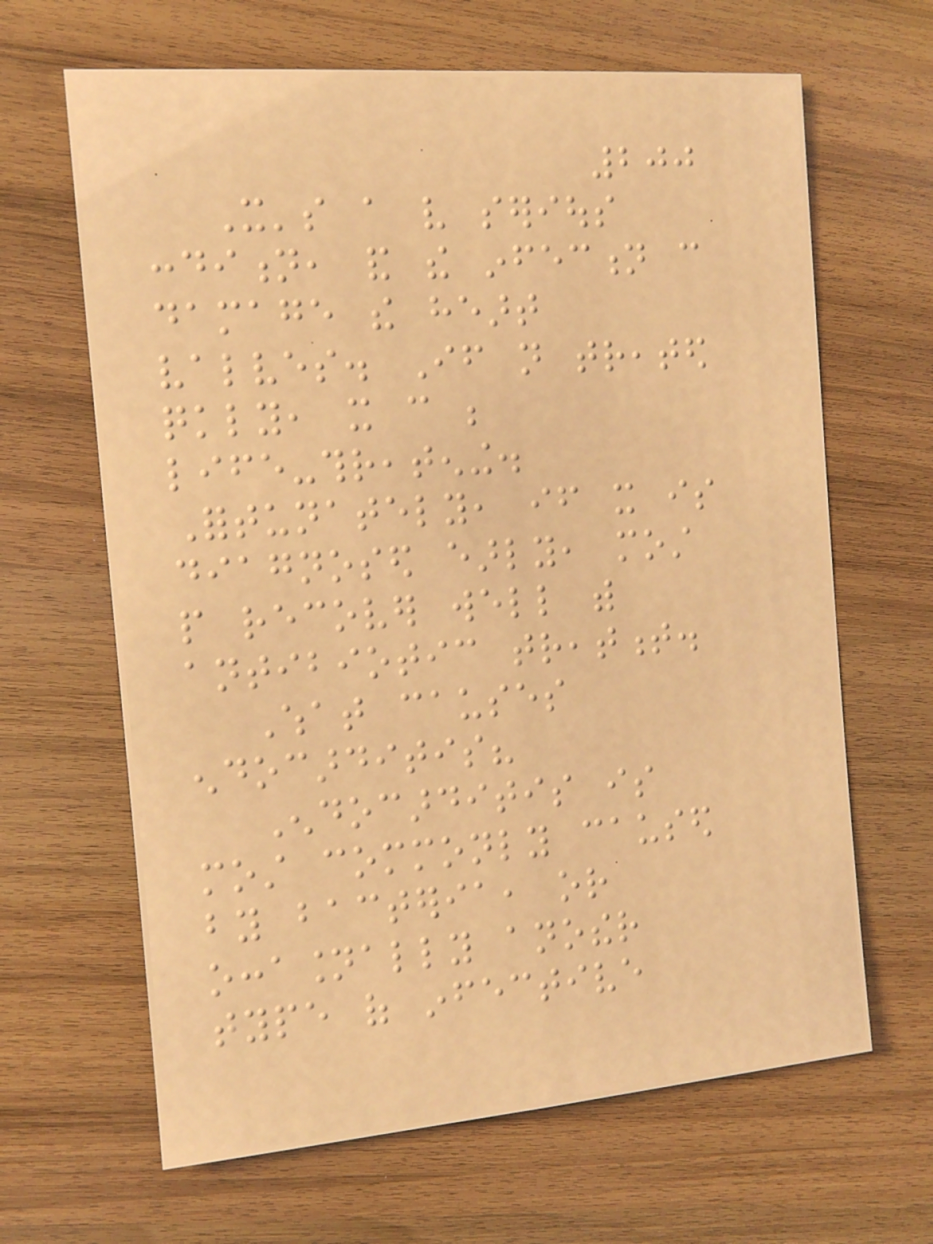200
It's a very serious
condition, and the infection can
damage the heart
valves. If not treated
quickly, it can be
life-threatening.
Fortunately, if it is
diagnosed early, most
people recover well with
antibiotic treatment.
What causes
endocarditis?
Endocarditis is
most commonly caused
by bacteria, or
occasionally another
type of infective
